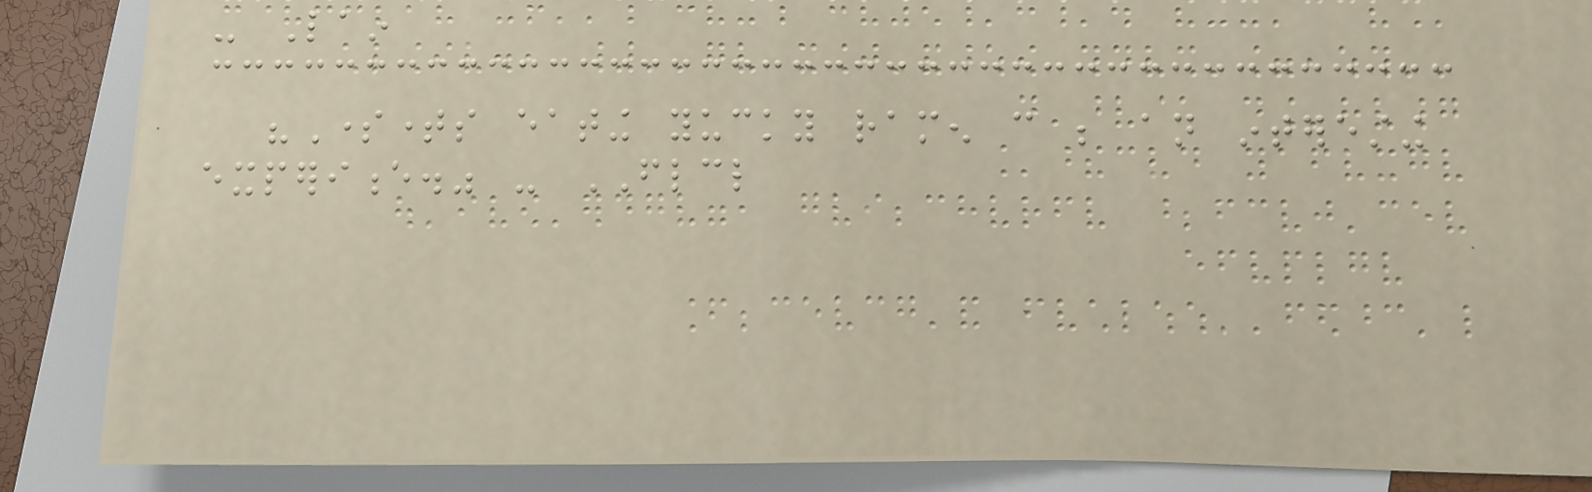- Lain
"Sometimes eating yucky ramen can be an interesting
experience." - FLCL
